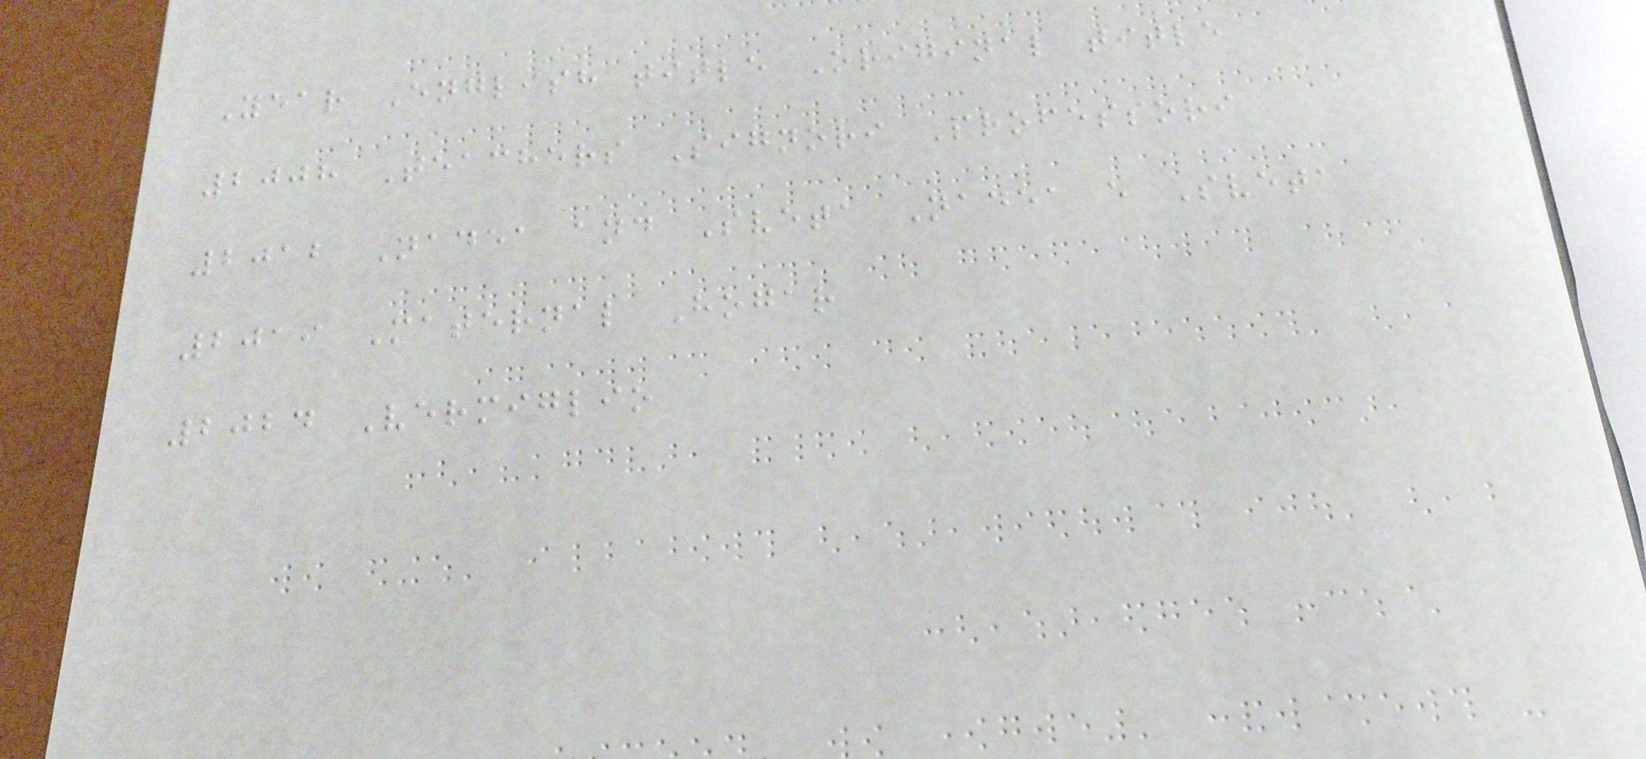Year English title Original title
2008 Teachers Signori Professori
2012 Nadea and Sveta Nadea e Sveta
2019 Maternal Hogar
2024 Vermiglio
